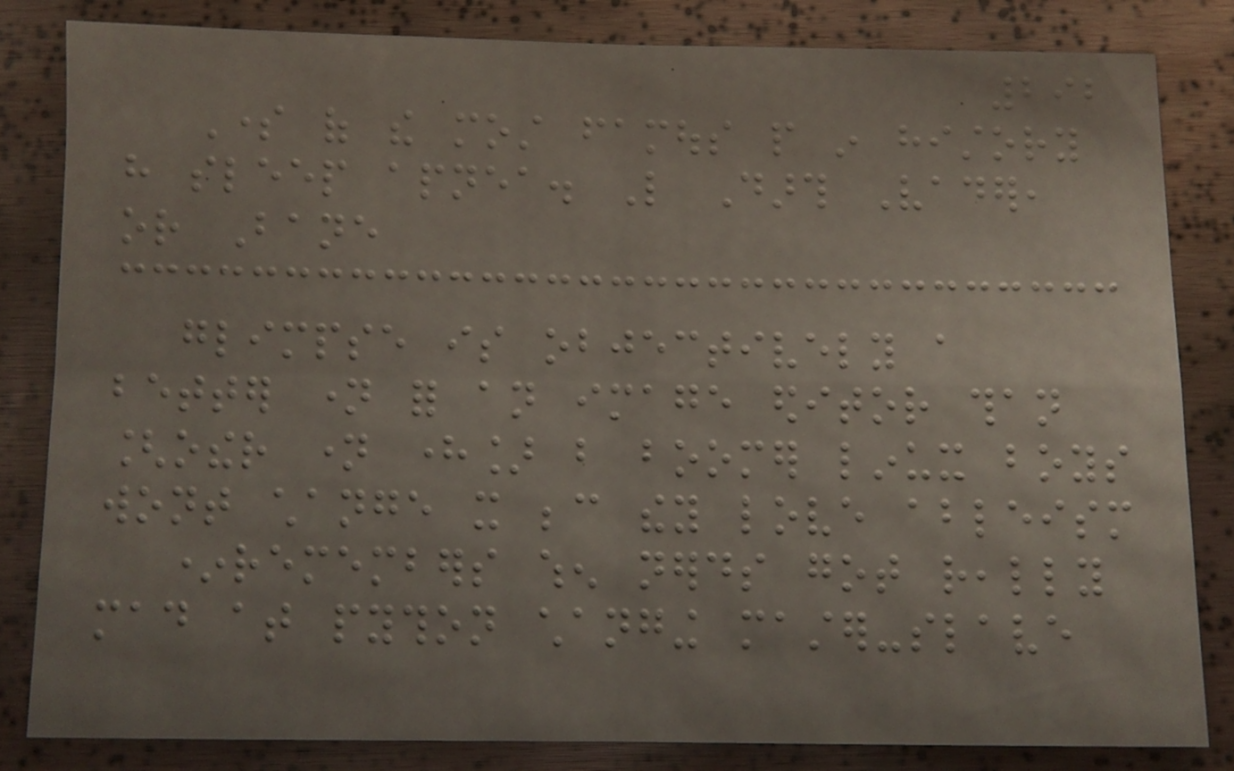292
Some of the most famous people in history
have sleep apnea. Like Darth Vader,
or Bane
glimpse is objectively a
better name for an image editor than
[other name here] but boomer linux boys
wont change it because they love ableism
*remembers when nerds got really
mad at python changing master-slave
